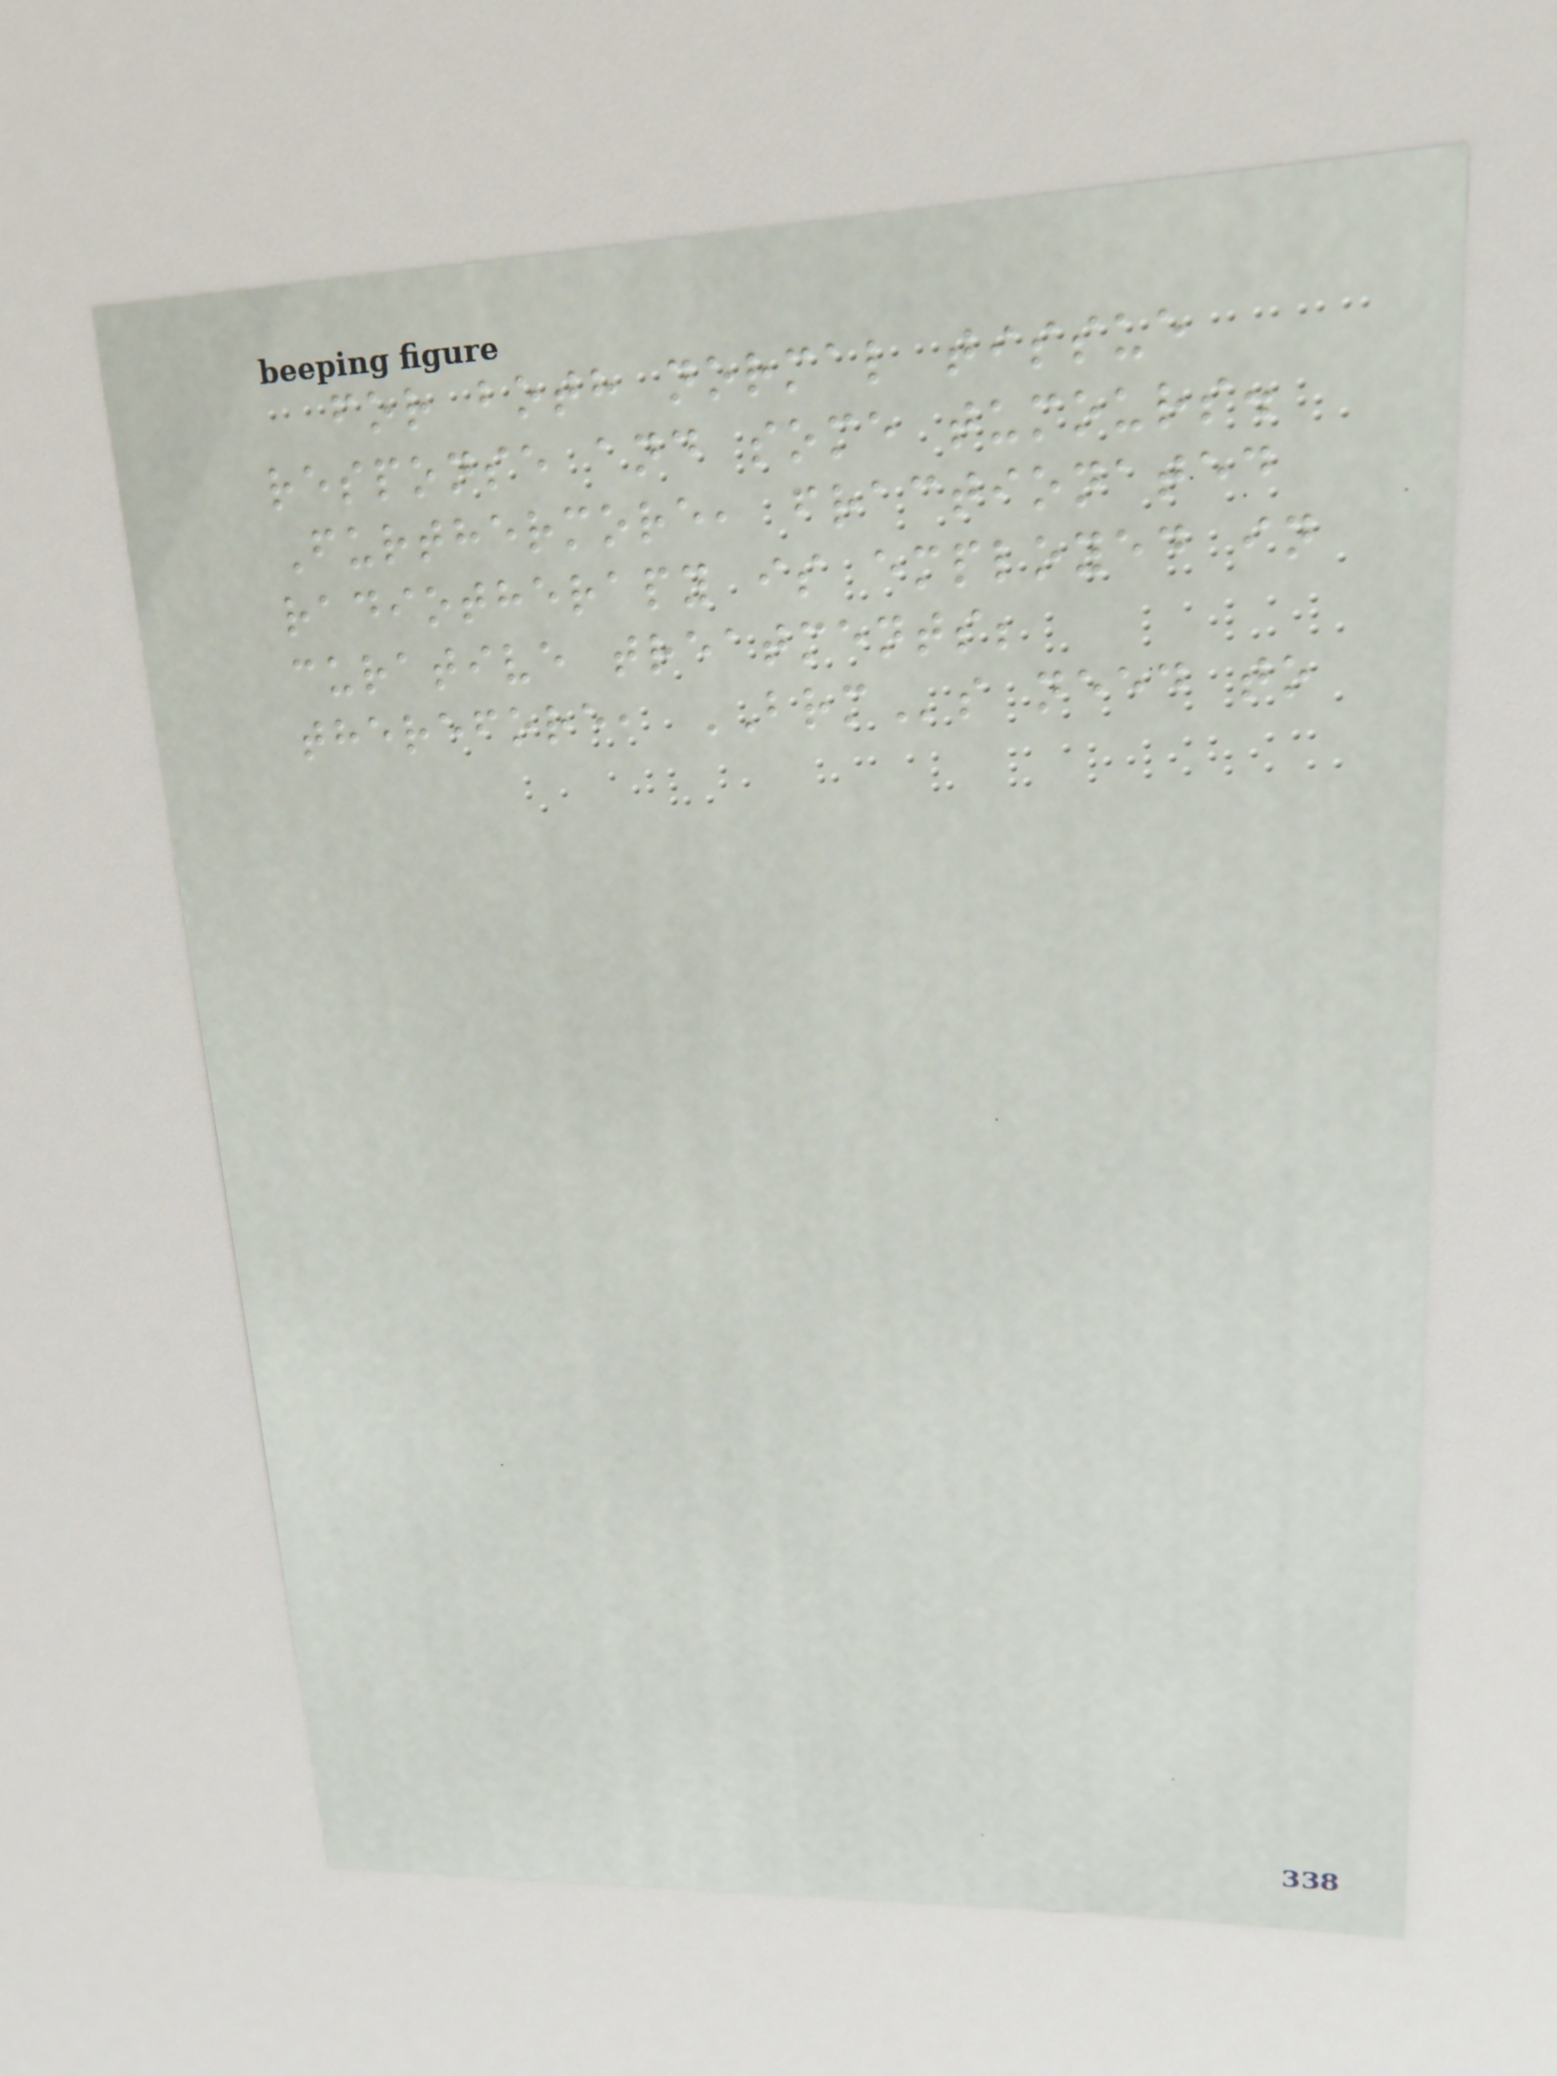for both normal tissue
response and some tumours.
Furthermore, fractionated
radiotherapy is employed in
curative treatments;
therefore, BRMs need to
